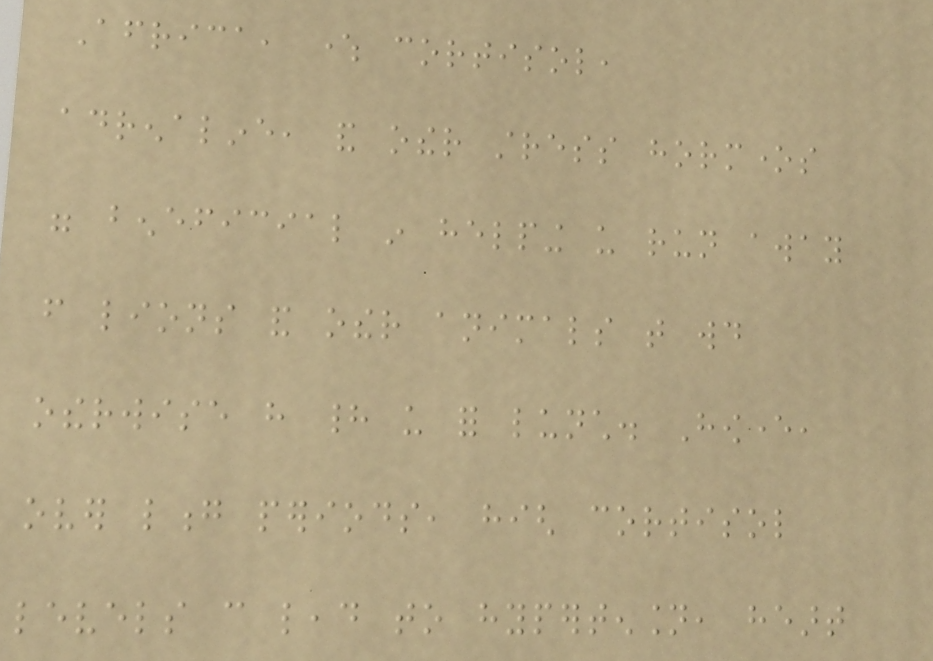Africa, where cortisol,
adrenaline, and other stress hormones
were beneficial in helping us run away
from lions and other animals that would
otherwise have had us for lunch. However,
over long periods, high cortisol
levels can lead to hypertension, heart
